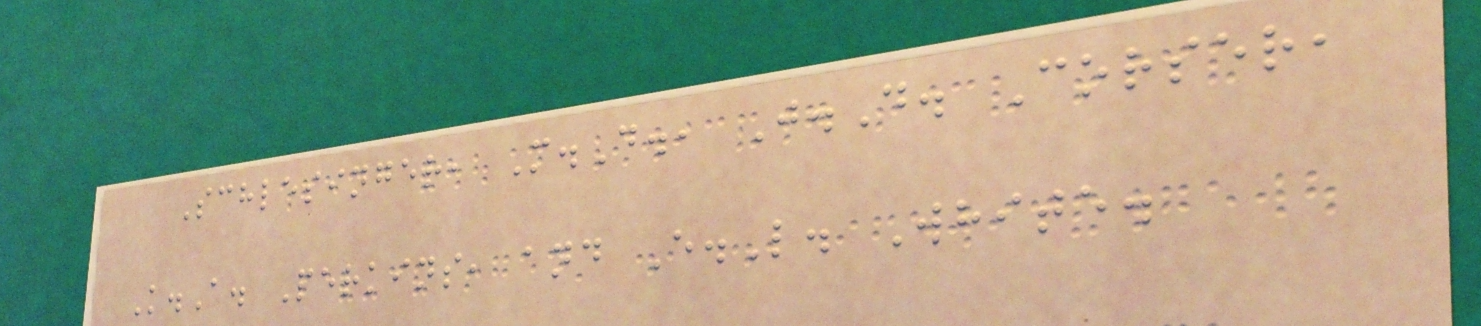Schlesinger, M.D., J.D. Corser,
K.A. Perkins, and E.L. White.
